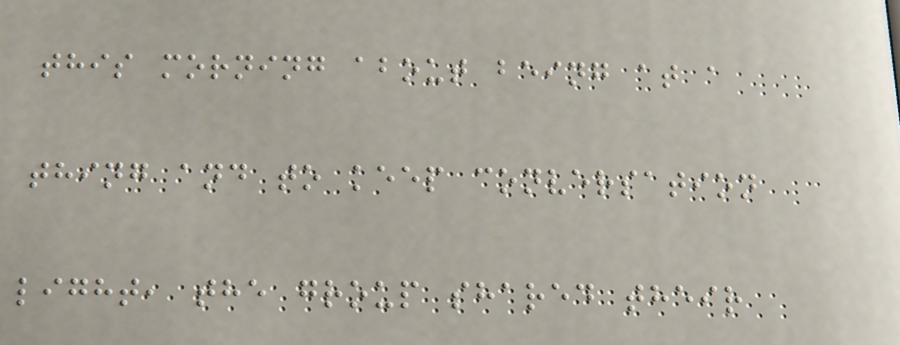this morning about being at a
thing and to keep conversation
light, the group shared their
